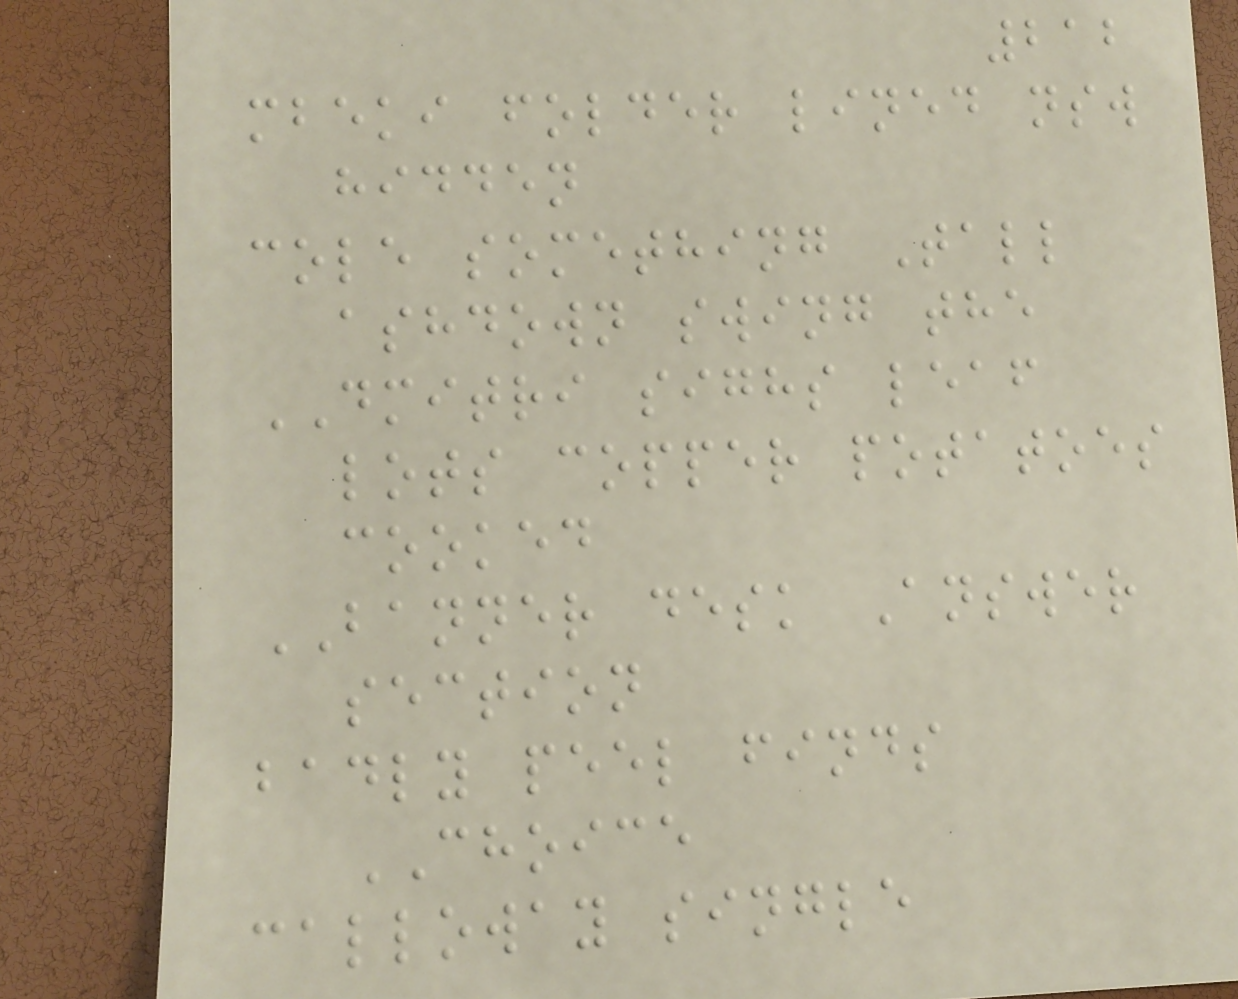212
mbeki folder lined nsw
hidden
cole something Tall
ashdown swing the
DMITRI sighs leaf
lots copper potatoes
cooked
BANNER desk Answer
section
badly peel finds
CHOICE
calloway single
